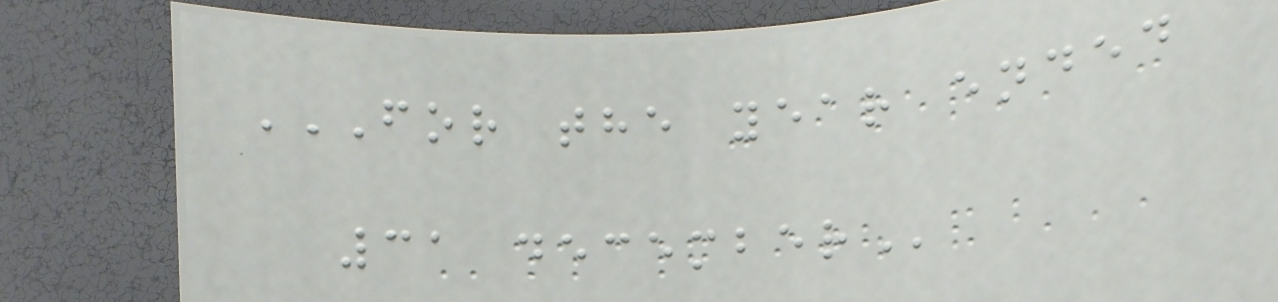FOR THE YEAR ENDED
31 DECEMBER
